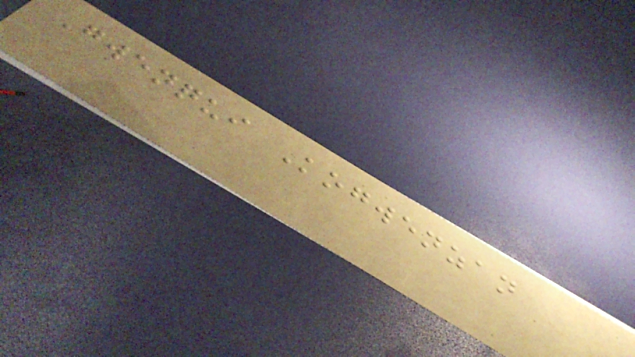Gwenqui Kogwenzan
